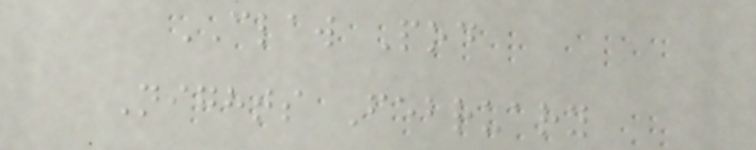CLAW Pod
Nights February
